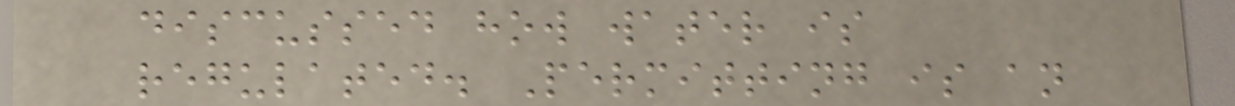discussed how water is
regulated. Permitting is an
